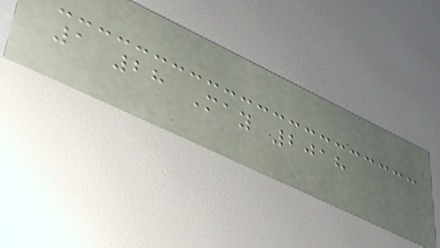1 28 May 2018
